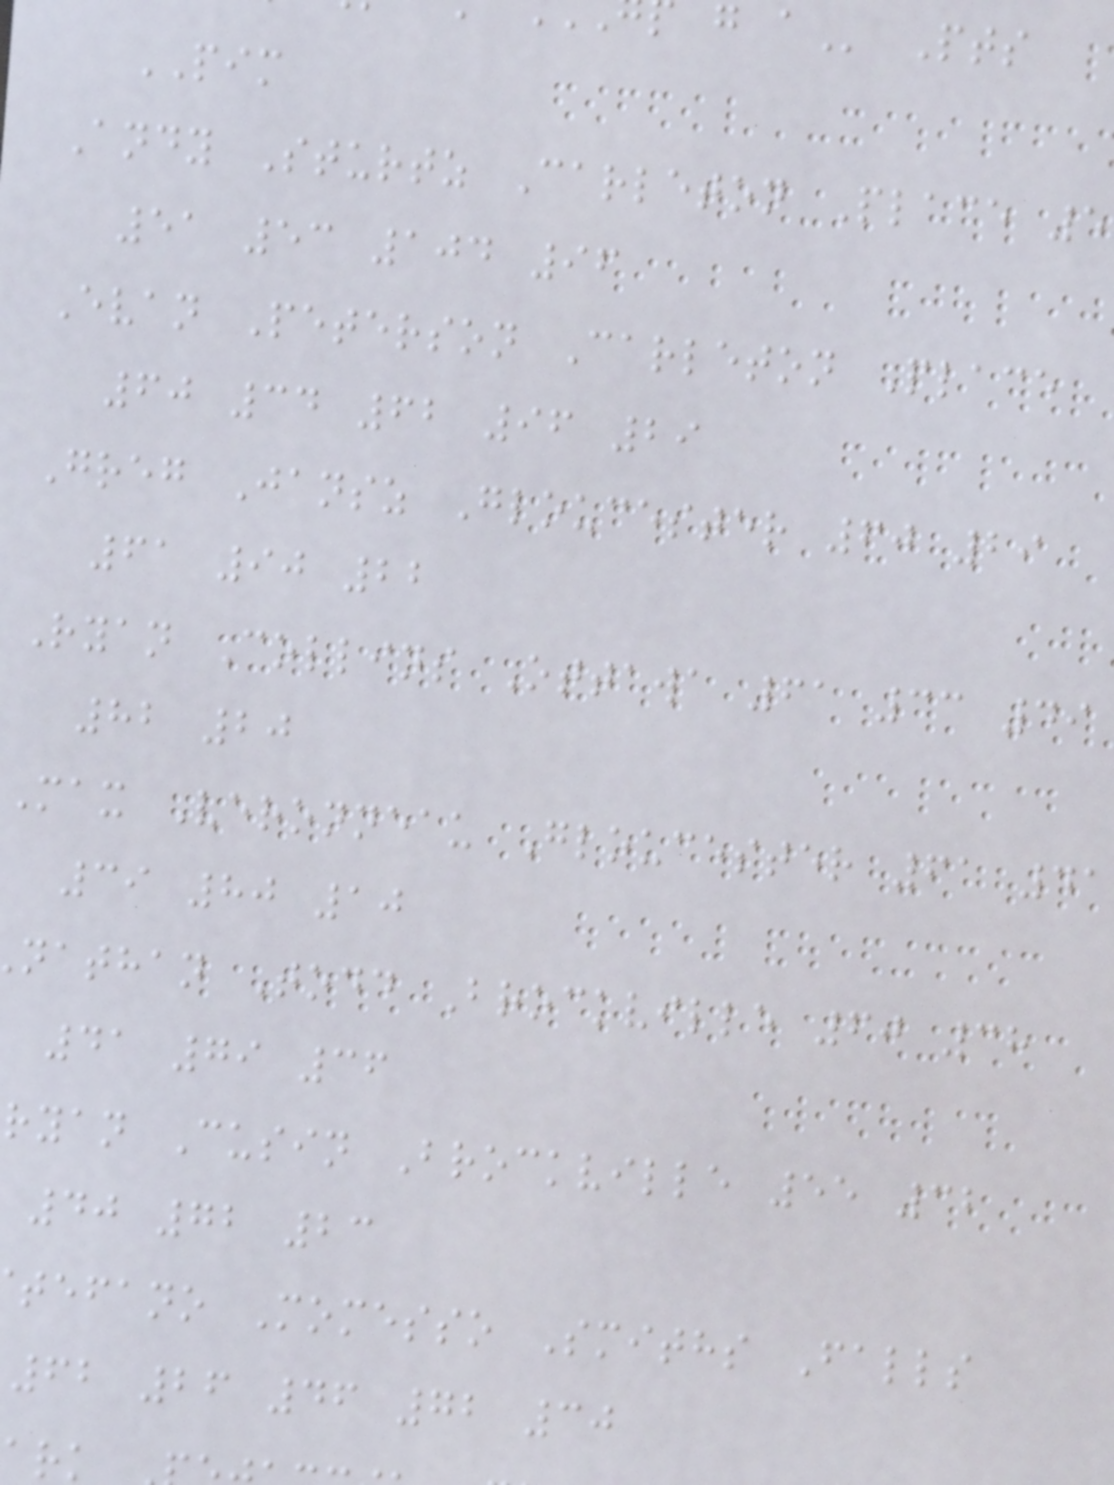PIM
Andy Sturtz Carleton Place 5
51 53 104 96
Evan Peterson Carleton Place
60 34 62 96 29
Greg Jansz Gloucester 60 29
61 90 22
Ryan Collins Ottawa 61 33 49
82 20
Max Veronneau Gloucester 61 41
39 80 10
nathan Todd Brockville 60 38
41 79 36
ryan Cusin Brockville 55 32
40 72 23
tefano Momesso Smiths Falls
62 26 46 72 30
